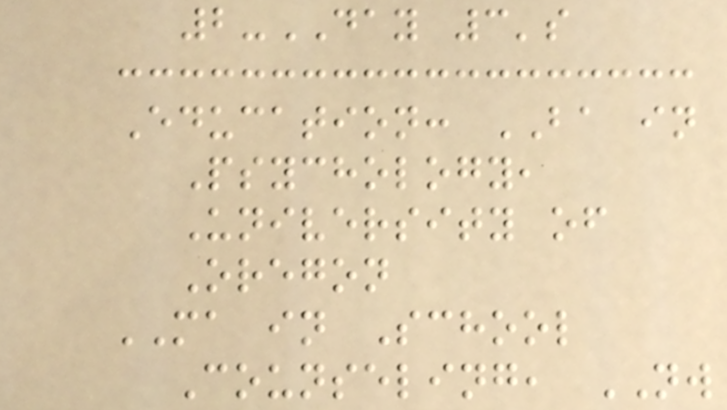2-DAY 3's
Education: BA in
Psychology,
University of
Oregon
MA in School
Counseling, NW
